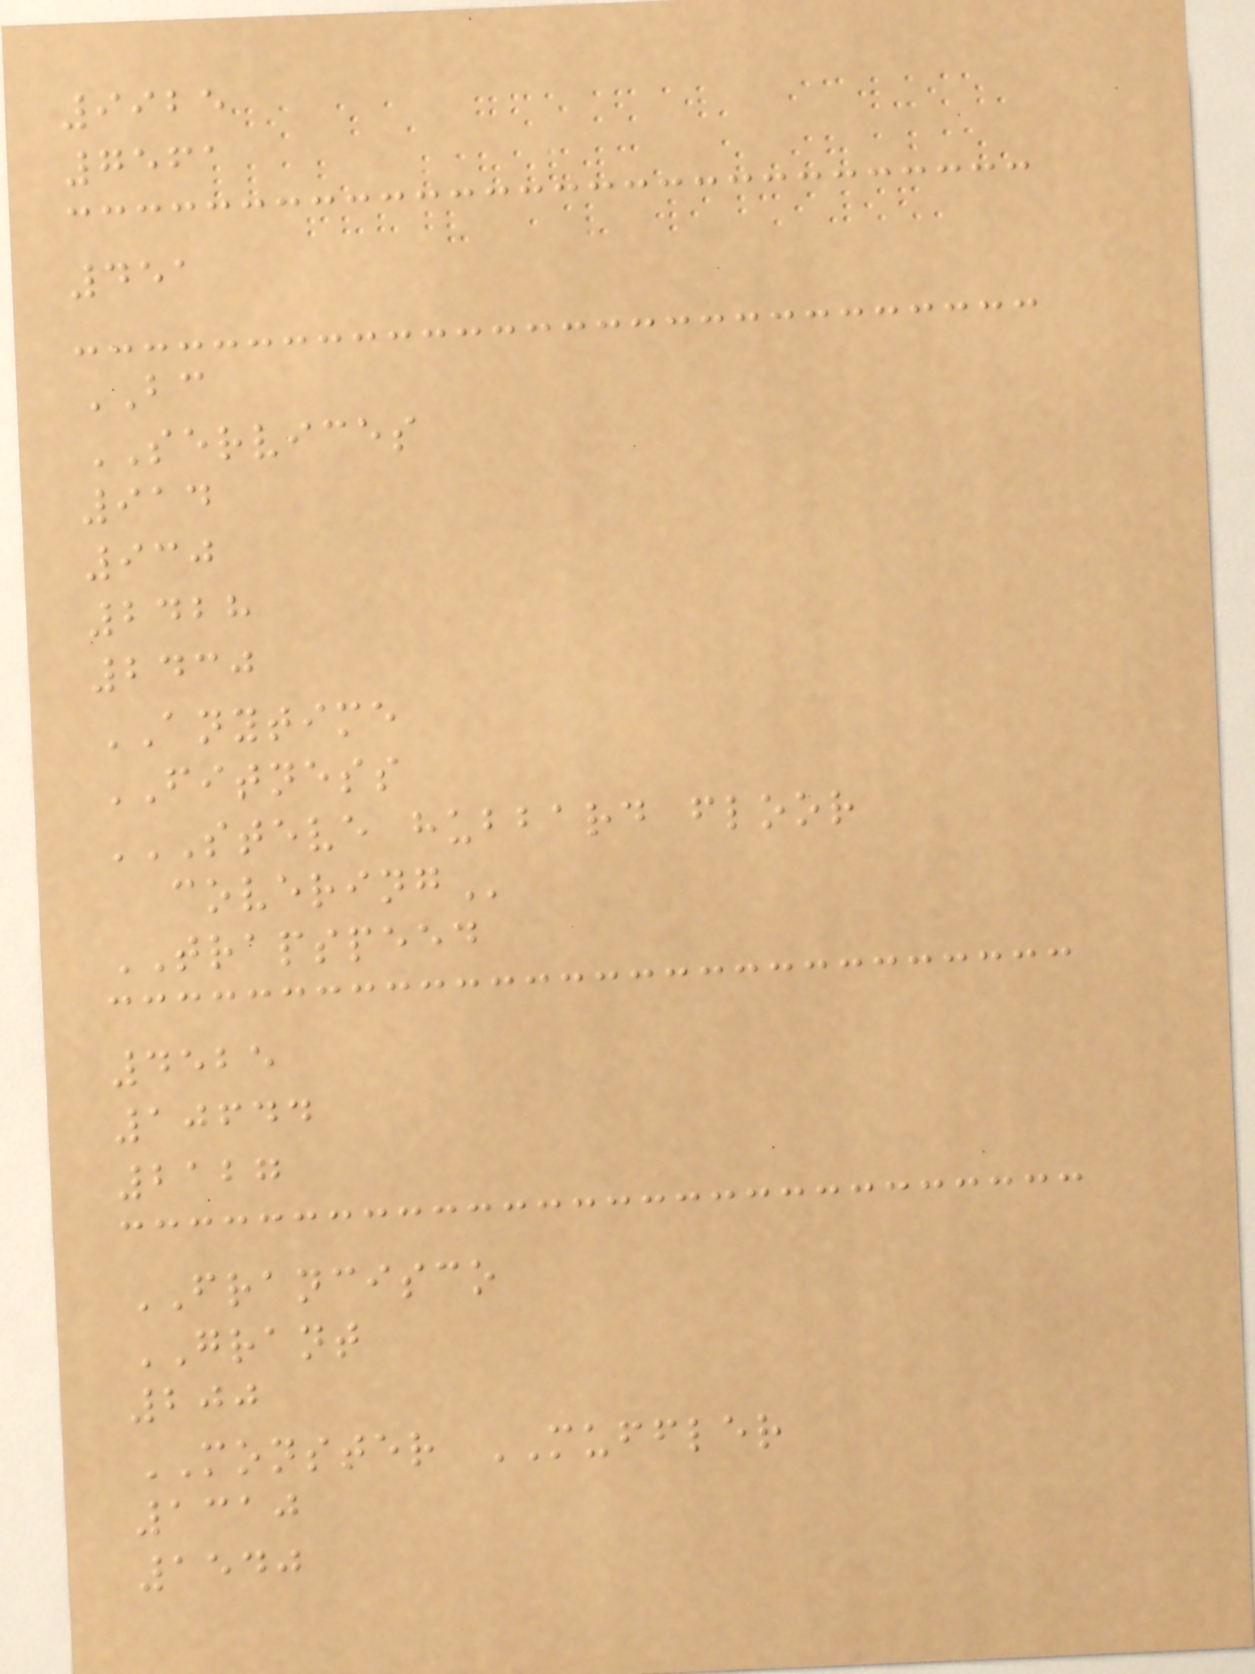9925
7561
451
BC
SERVICES
914
930
2428
2430
ANYTIME
FITNESS
STEVE HUBBARD FLOOR
COVERING
TRAPSPEED
4525
10644
2127
FRANCISCO
GRANT
200
MONSTER MUFFLER
1310
1540
